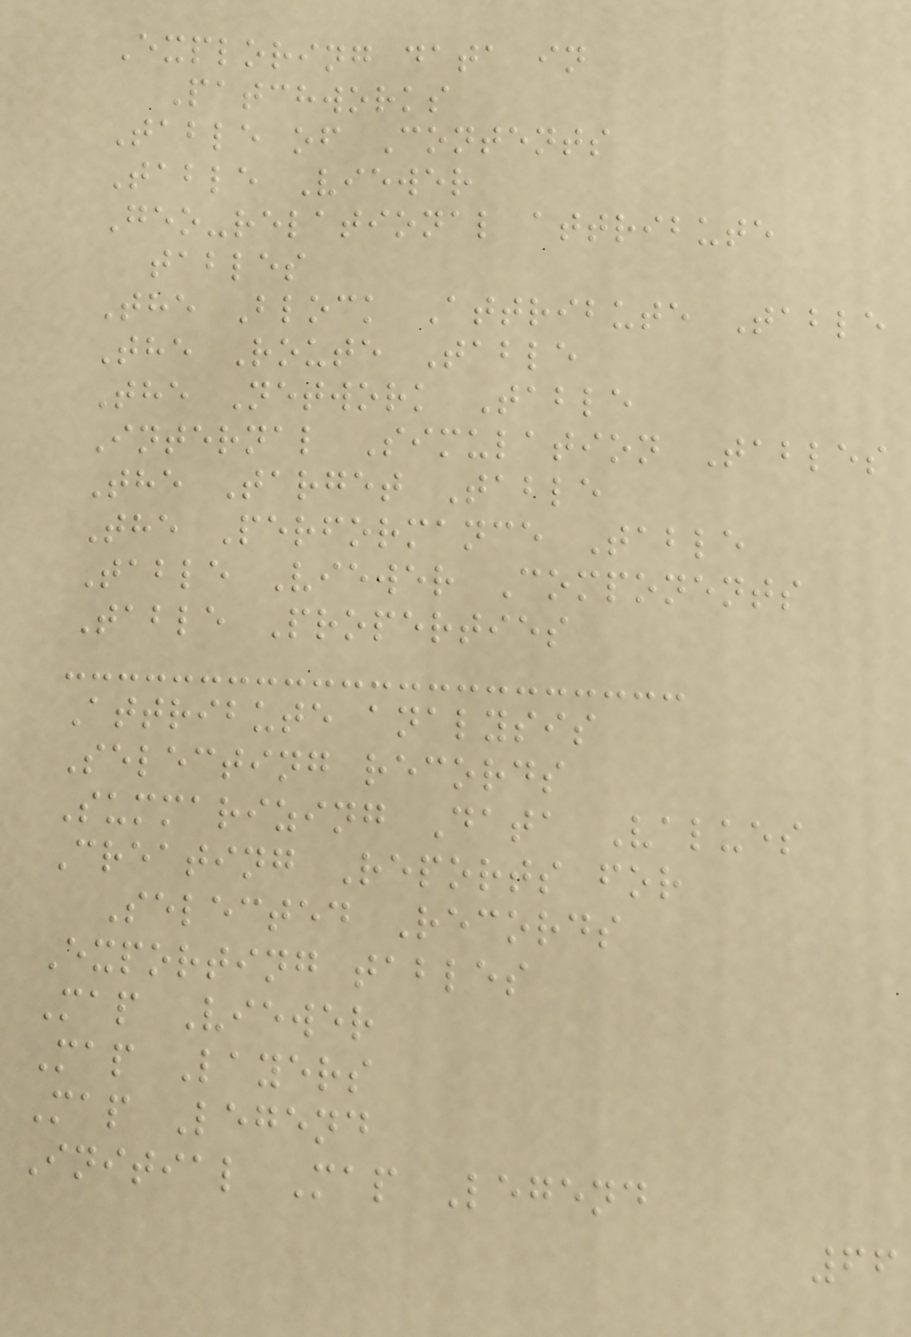Exploring data in
Patchworks
Table of Contents
Table Viewer
Geo-relational attribute
tables
The Block Attribute Table
The Route Table
The Network Table
Internal Simulation Tables
The Target Table
The Performance Table
Table Viewer Components
Table Properties
Attribute analysis
Selecting records
Summarizing Data Values
Creating Reports for
Selected Records
Exporting tables
Map Viewer
Map Layers
Map Legend
Initial Map Legend
66
